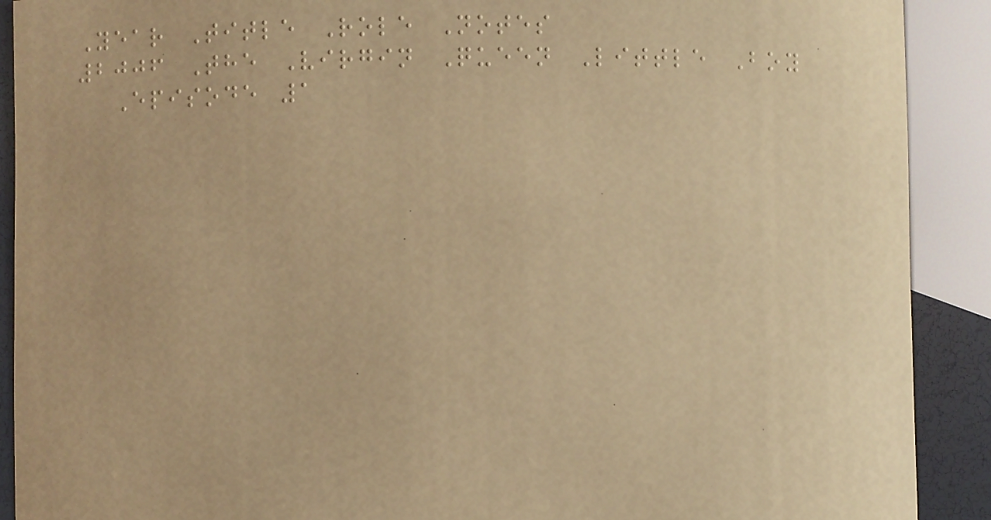Year Title Role Notes
2006 The Virgin Queen Little Boy
Episode 1
